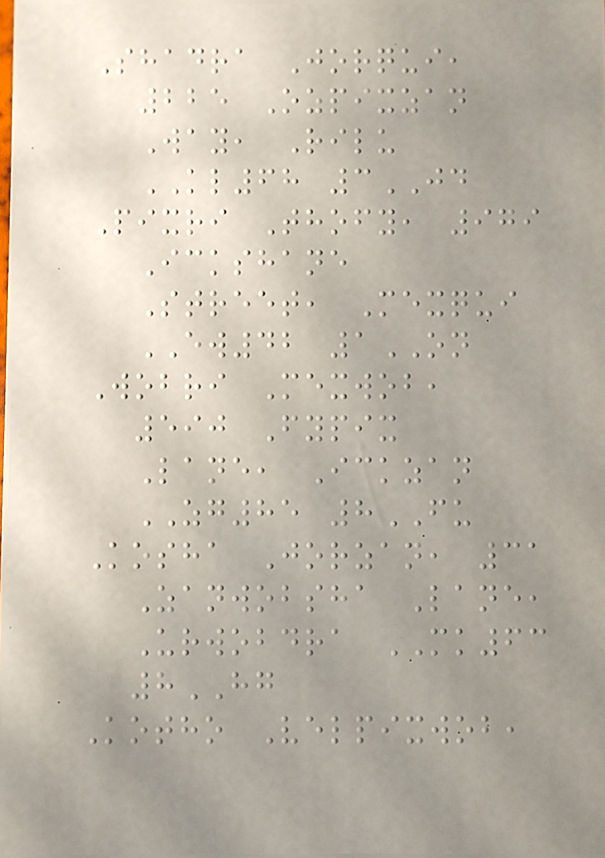Shadra Jorqui,
225 Ozpixzan
Way, Rilu
KL68 3JD
Pixri Thofy, 979
Ickshane
Street, Mexqui
EW42 1ON
Wobri Mexwob,
590 Fypix
Lane, Ickzan
ZG85 8FU
Kosha Jorzan, 31
Zanwobsha Lane,
Urwobdra MK63
8HG
Kotho Velpixwob,
